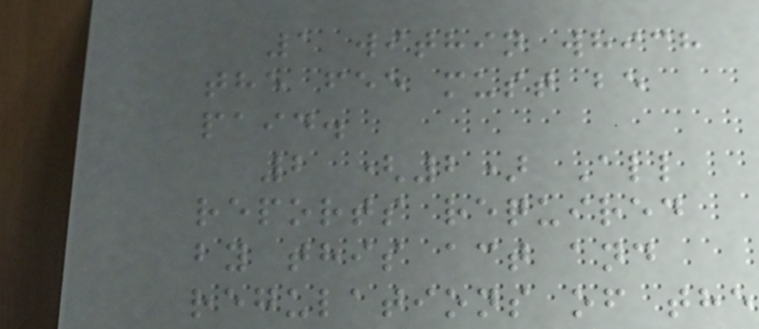1 within which
the fee must be
paid.
2 (2) All
reports required
by this act and
regulations of the
